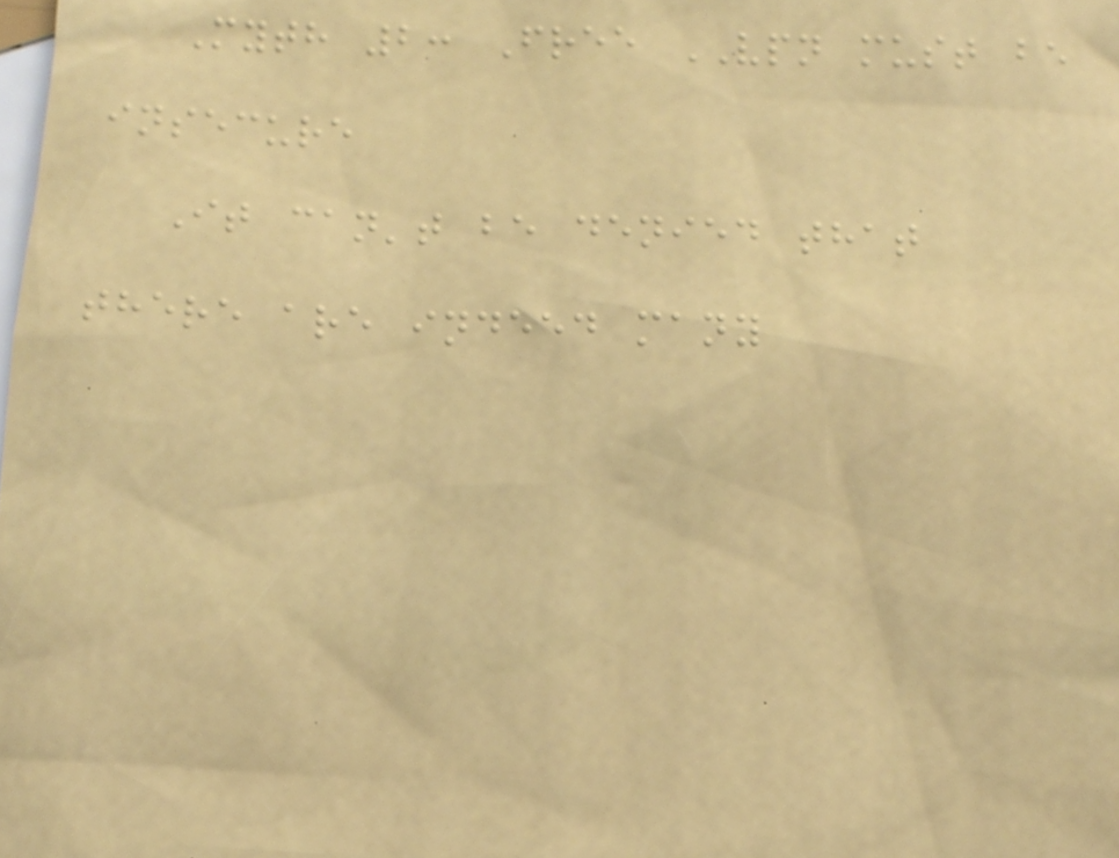Myth 2: Free VPN must be
insecure
It can't be denied that
there are indeed many
